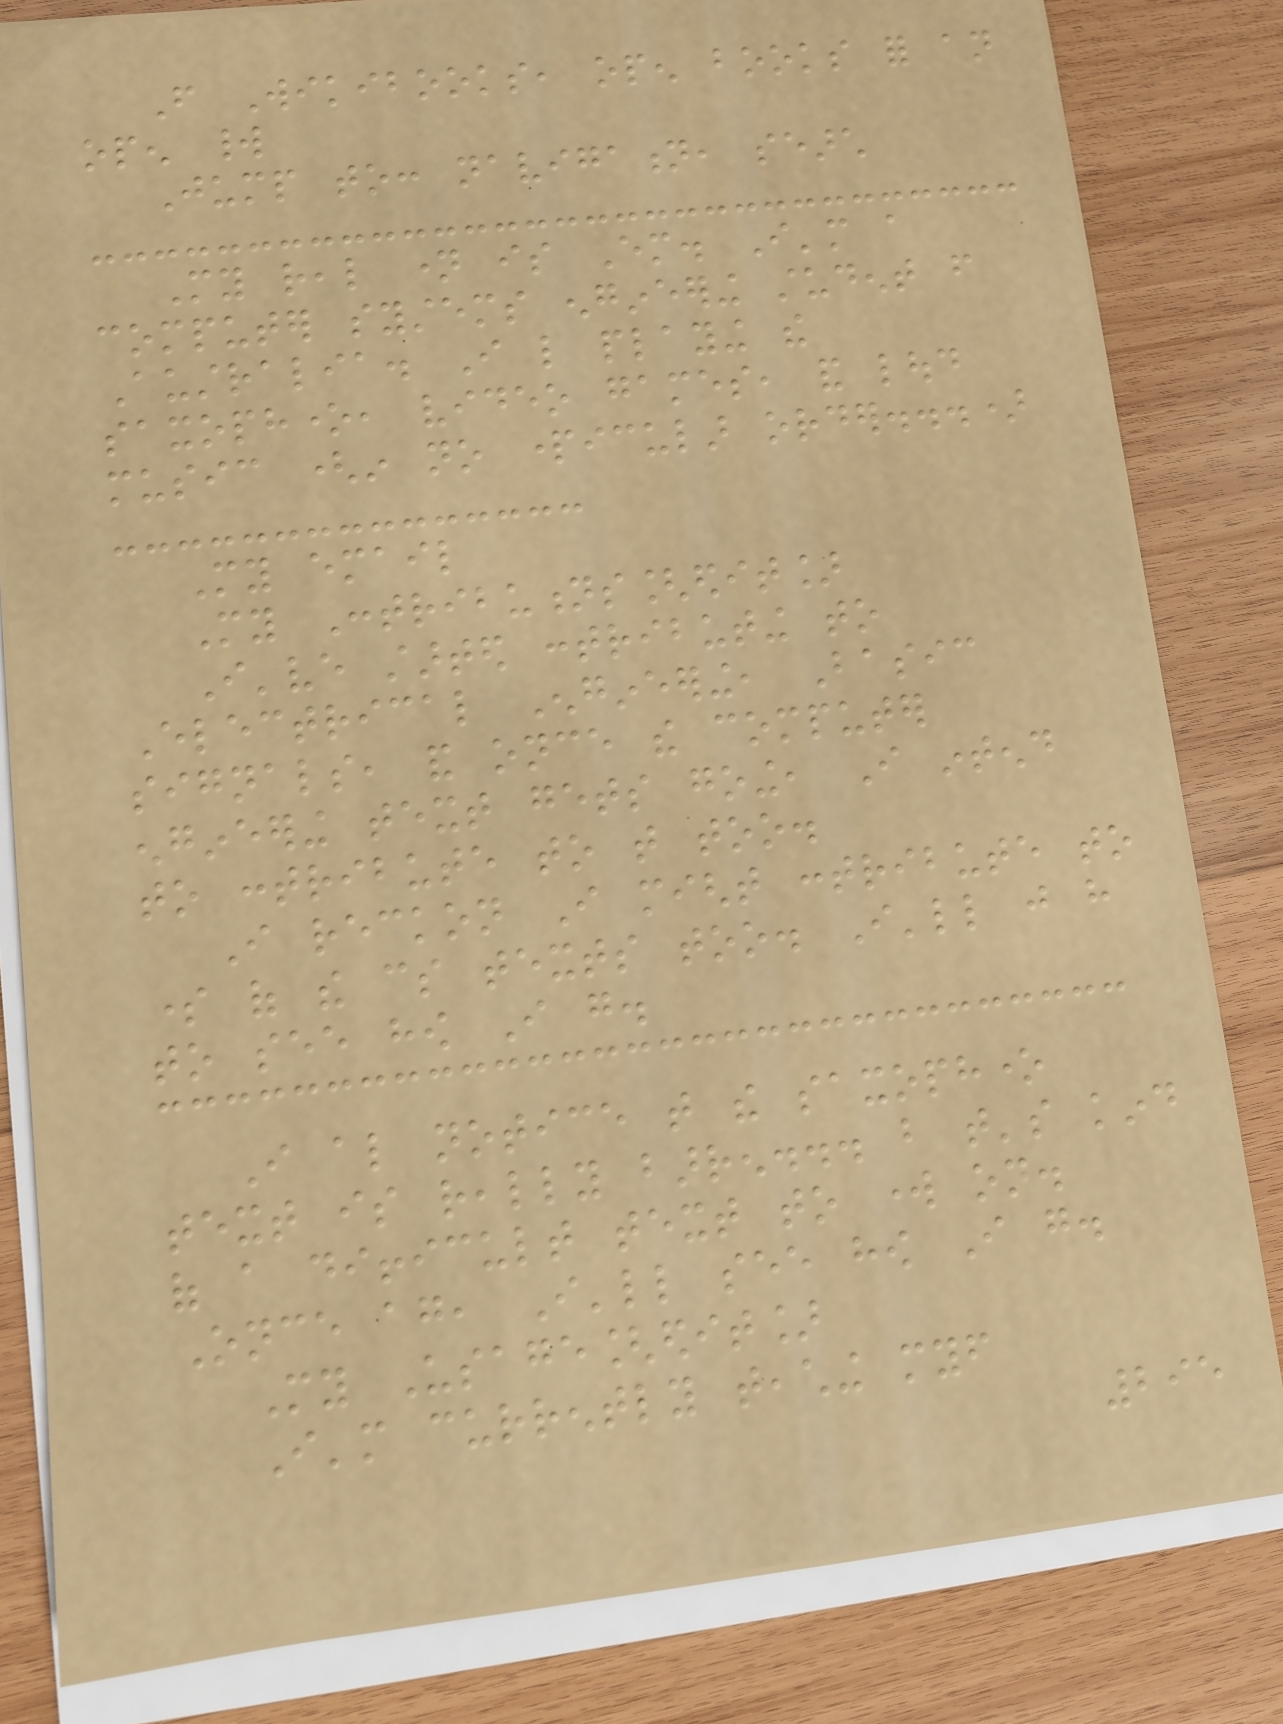From Wikibooks, open books for an
open world
Jump to: navigation, search
My real name is Em. I'm a
computer systems engineering student from
Australia. I like playing the
saxophone, video games, and loud
music (in no particular order...)
My email
My Contributions[edit]
I've started contributing to
Electrical Engineering, Basic
signals, and once the computer
engineering text gets going, I intend
to contribute to that too.
I reckon I might contribute to
some of the cs texts too. I'll just have
to see how I go.
I also notice that the saxophone
text is really barren... but that's kind
of a difficult text to work on.
Once again, I'll see how I go.
My Usage[edit]
I'm currently teaching myself
295
